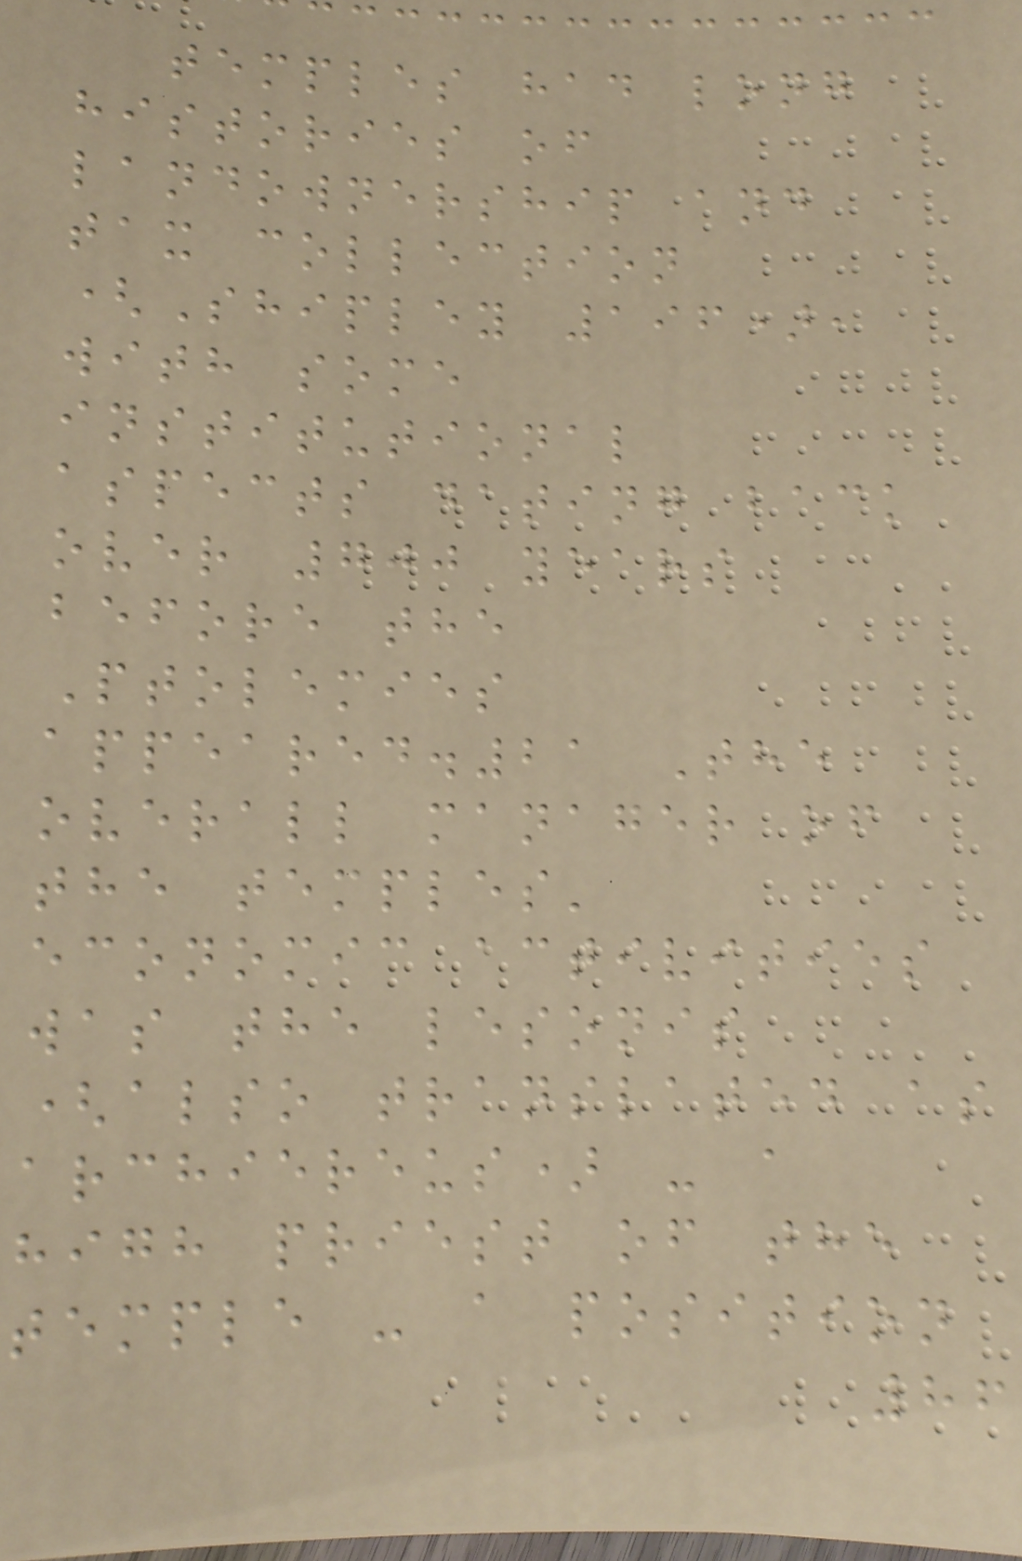temples had long
histories of
landownership and
tax collection
(Shipley 196),
with some
institutional
aspects dating back
over 700 years
before the
Ptolemies
appeared.21 The
overall manager of
the temples'
economic activities
was the lesonis
(also translated as
archiereus) - a
high priest of the
temple - a position
86
